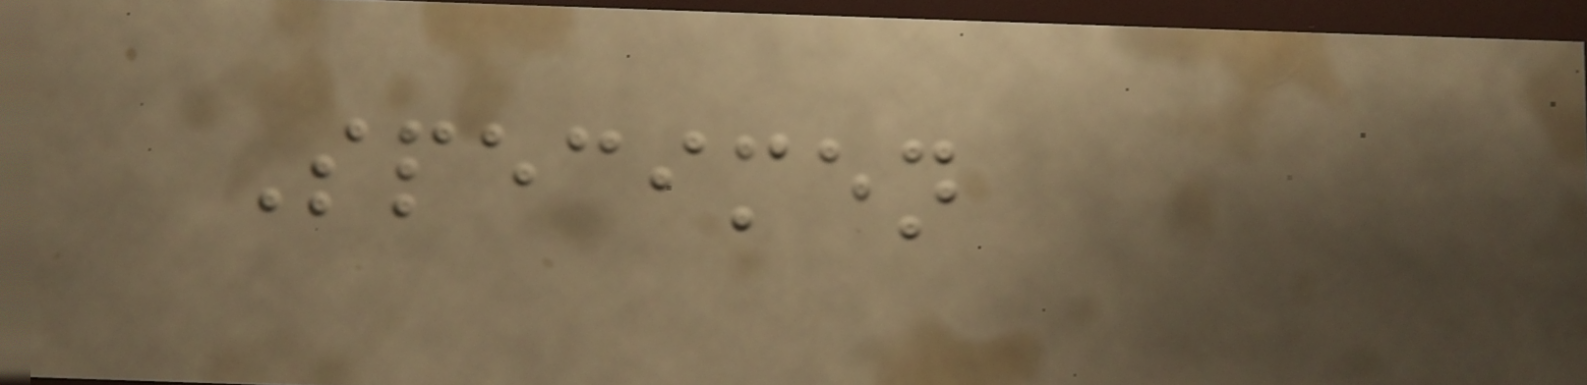Specimen
